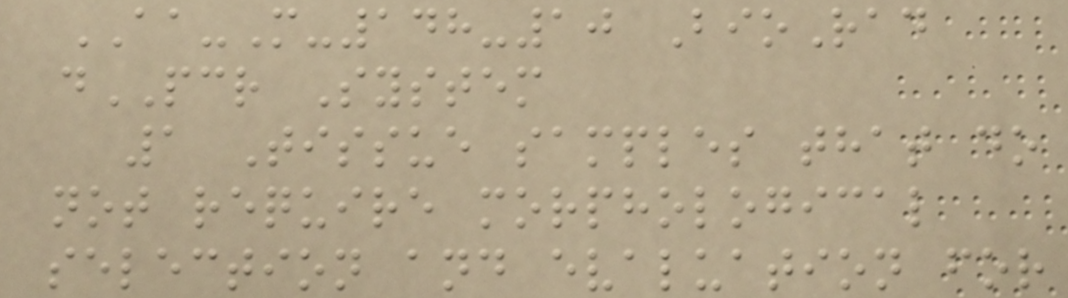AA-M-148-10 BioRad
dPCR System
1 Tissue samples that do
not require morphological
selection and evaluation for
